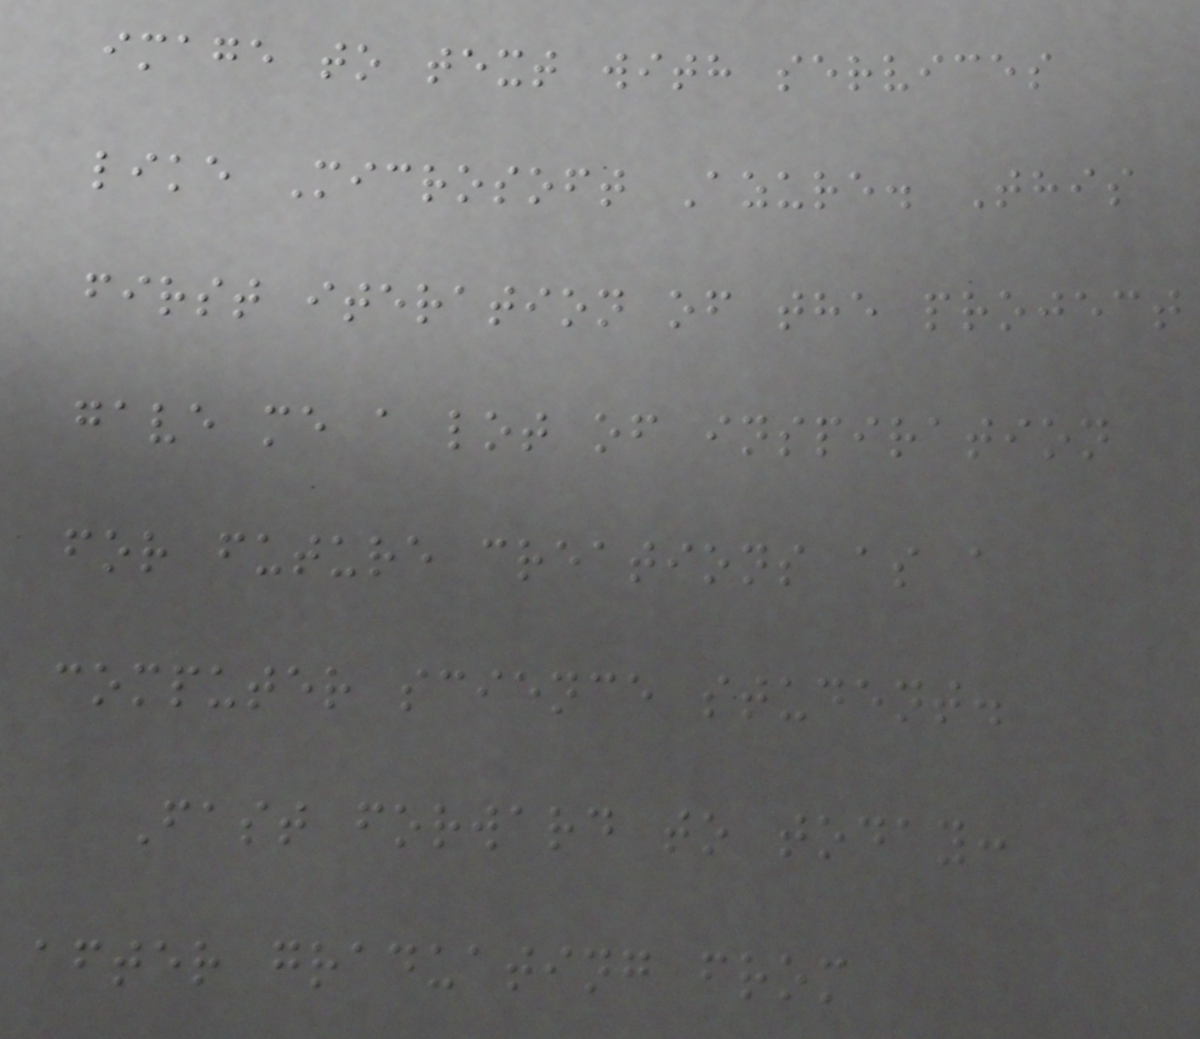image to text with services
like Microsoft Azure. This
first iteration of the project
gave me a lot of inspiration
for future creations as a
computer science student.
Fast forward to today:
after graduating from
